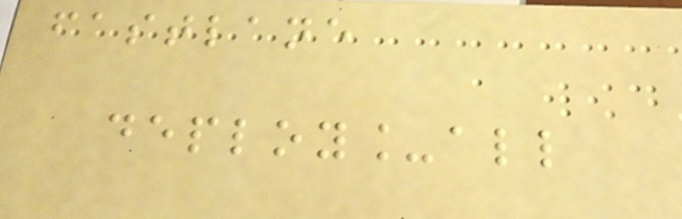fastlane
deploy_all
